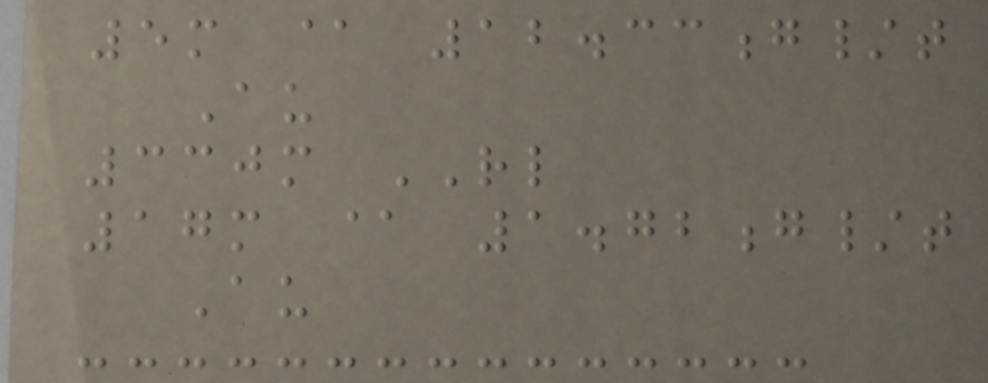5m @ 12.33g/t
Au
330m RL
17m @ 1.72g/t
Au
